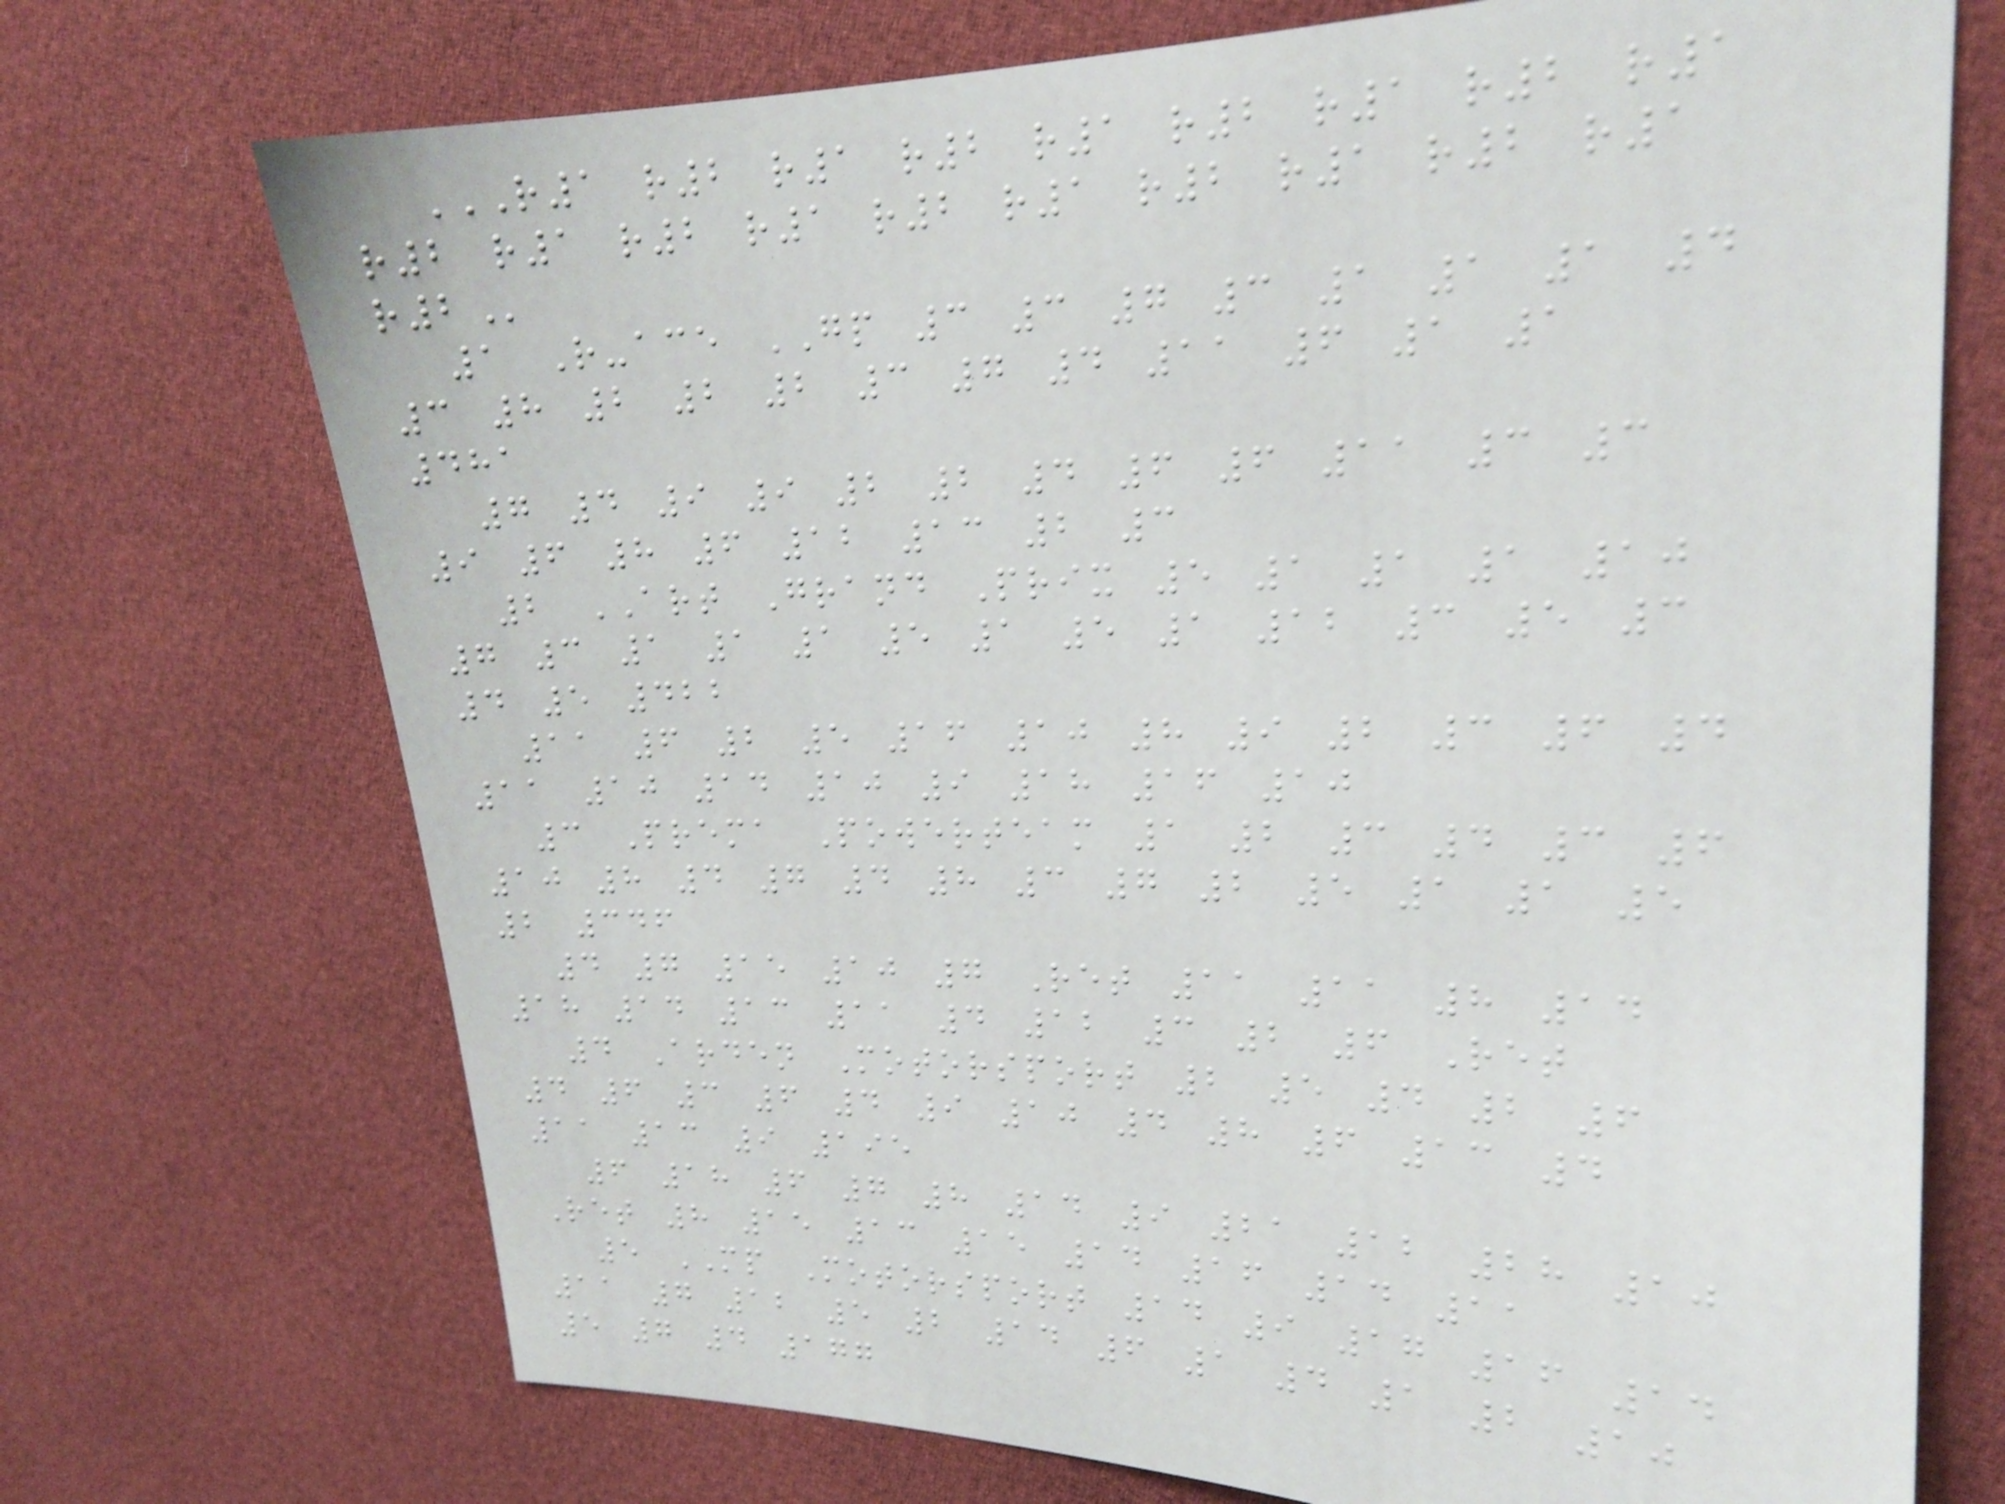R1 R2 R1 R2 R1 R2 R1 R2 R1
R2 R1 R2 R1 R2 R1 R2 R1 R2 R1
R2
1 R-ace GP 3 3 7 3 1 1 1 4
3 8 2 2 2 3 7 4 11 6 1 1
481
7 4 9 9 2 2 4 6 6 11 3 3
9 6 8 6 12 13 2 3
2 ART Grand Prix 5 1 1 1 10
7 3 1 1 1 5 1 5 1 12 3 5 3
4 5 422
11 6 2 5 16 10 8 9 2 3 6 4
11 10 14 10 9 18 16 10
3 Prema Powerteam 1 2 3 4 3 6
10 8 4 7 4 8 3 7 2 5 1 1 5
2 346
4 7 15 10 7 Ret 11 11 8 14
18 14 13 11 4 12 3 2 6 Ret
4 Arden Motorsport 2 5 4 2 6
4 6 3 6 4 9 10 4 8 6 13 4
11 13 9 195
6 18 6 7 8 14 9 21 12 28 10
Ret 8 15 13 15 14 16 14 11
5 MP Motorsport 14 9 17 16 14
11 7 12 5 2 14 6 1 4 1 2 10
5 7 4 177
